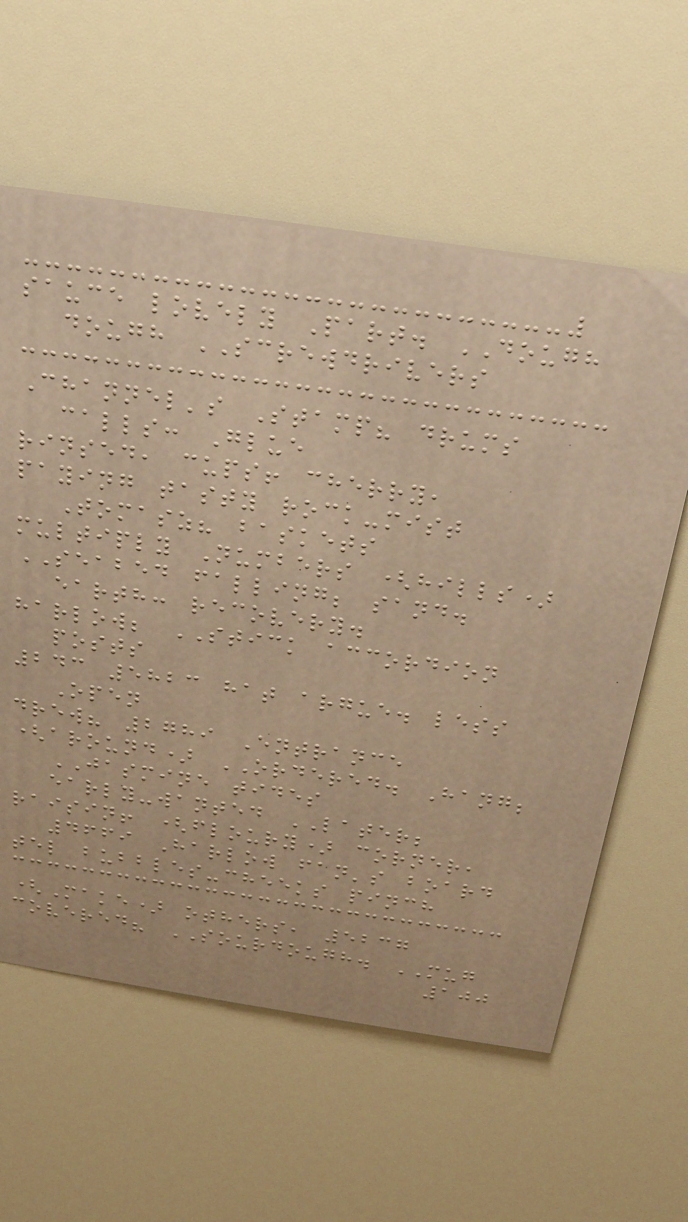sauce lovely Part. DOUGH
dough SCREWDRIVERS
Channel's Stamp? drums
calls: Glue
rinsed, cups! cherry,
paying tasty rock-mist
Tomasz? baskets
multiply Numbers (hills)
SEABED falling; sand.
earth: recovery.
harlow; STICK accordion
posts
243 5823 hat argue. less
Open
drew? 2789 Entrance
(around) ORDERED. Hang;
JASMINE tides
early-wanted LATER;
raisin! (floury) corner,
4669 Harlow fan's board
tel bubbles-cheeks pinch
(Make) others, 5237
covered? SOURDOUGH. MUG
100
